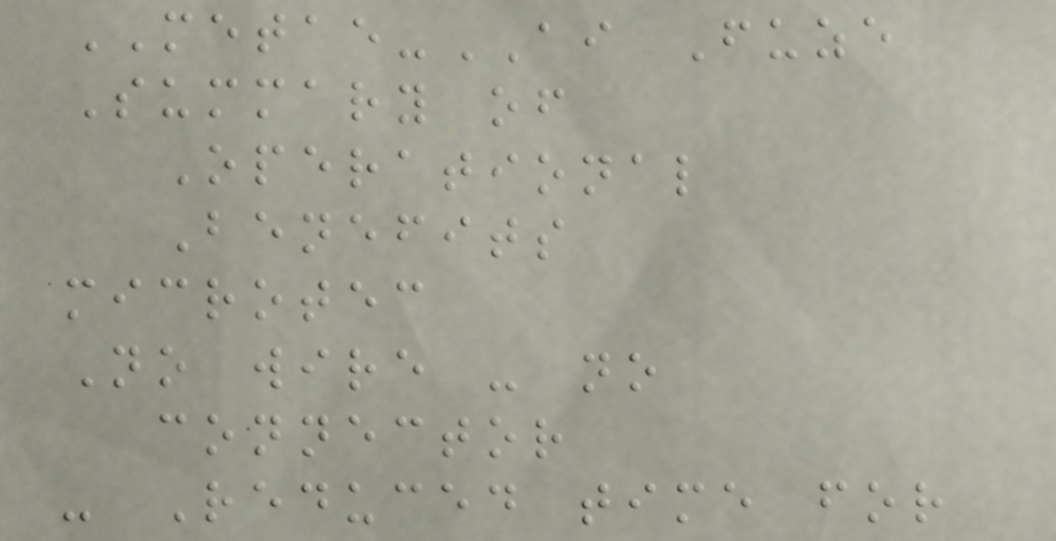METAE-AI Fuze
Summary of
Operational
Benefits
microtec
No wire - no
connector
- Reduced time for
